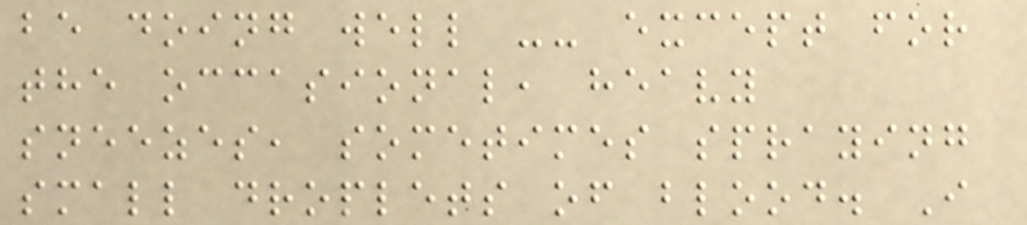be doing well -- except for
the occasional, heavy
sneezes, sometimes spraying
small droplets of blood. I
